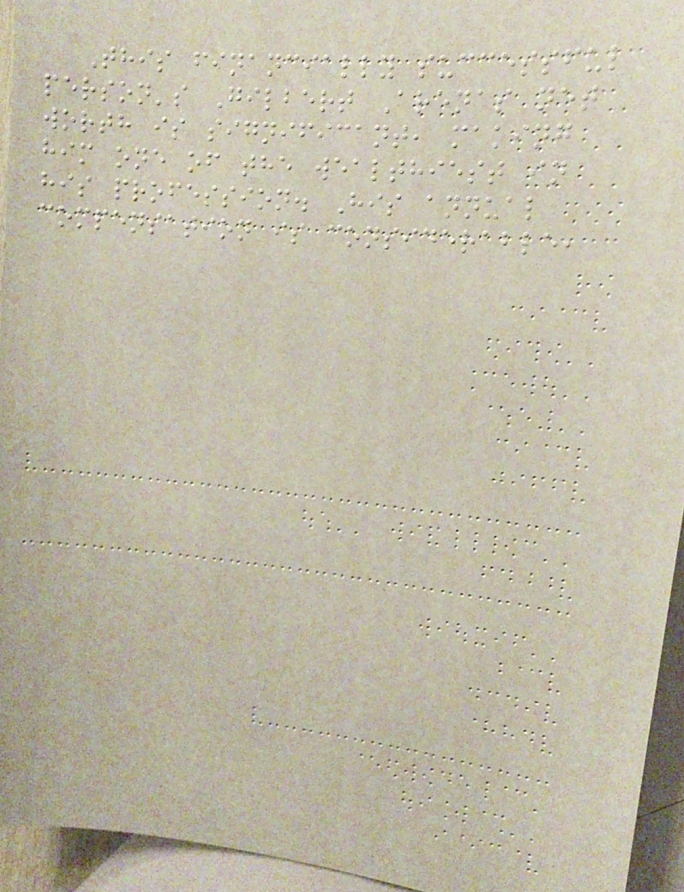This financially successful
person's Gilbert Arenas net
worth is significant, making
him one of the wealthiest in
his profession. His annual
compensation is considerable,
